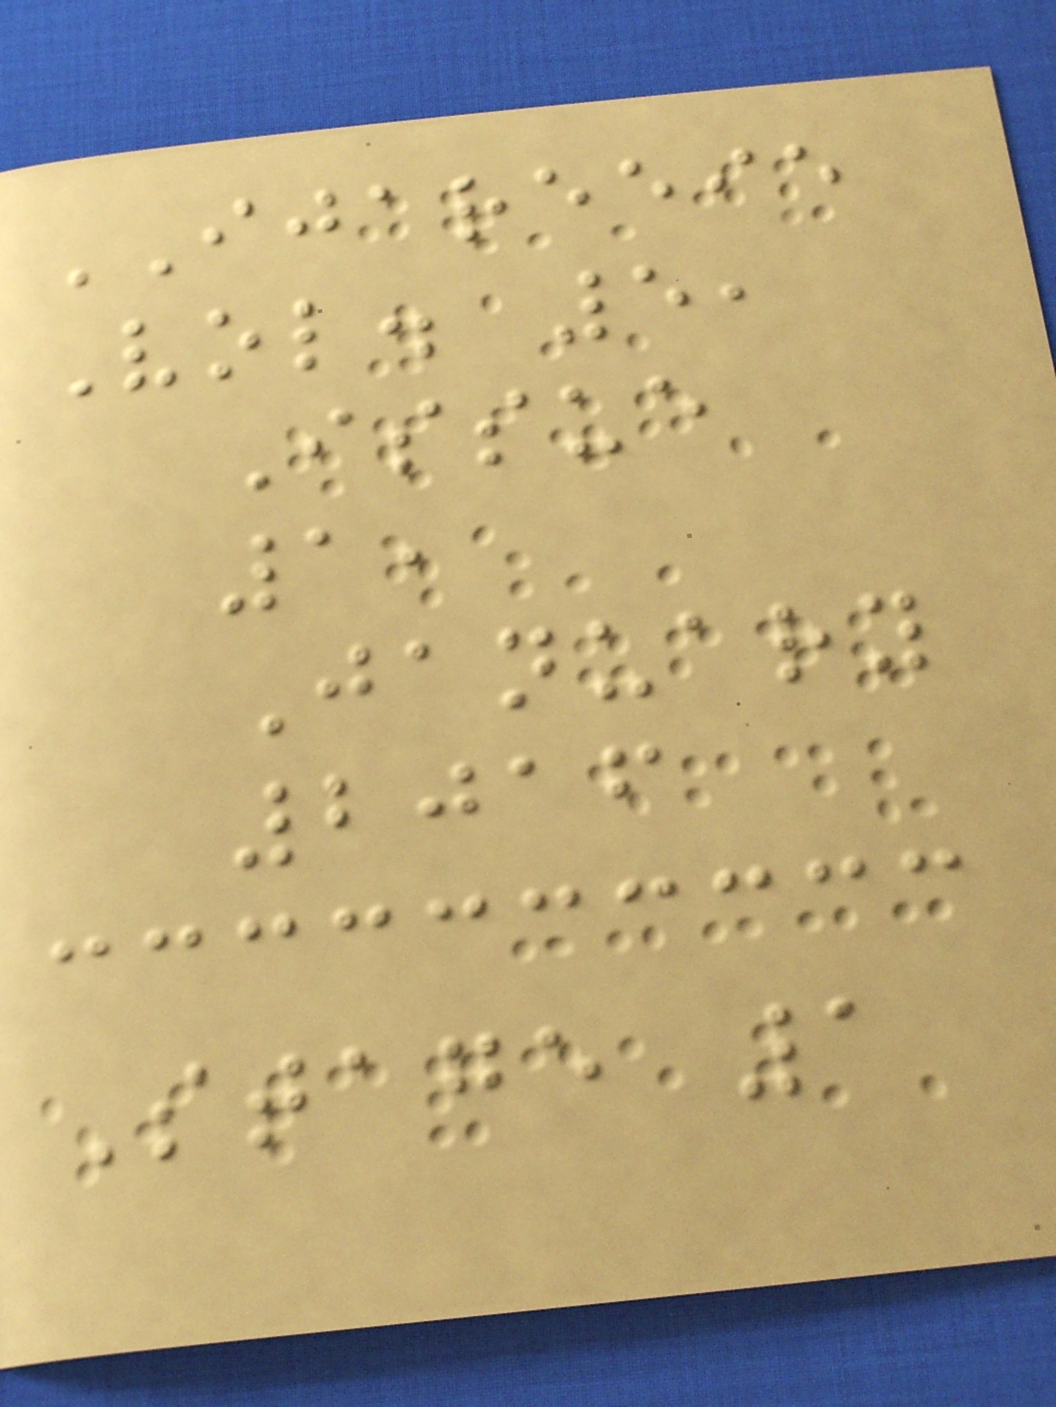IJAREEIE
Vol. 5,
Issue
1,
January
2016
Stage 1
